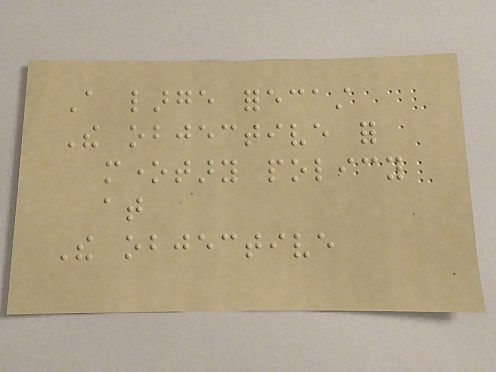A large forecast
The objective for
monetary policy
at
The objective
